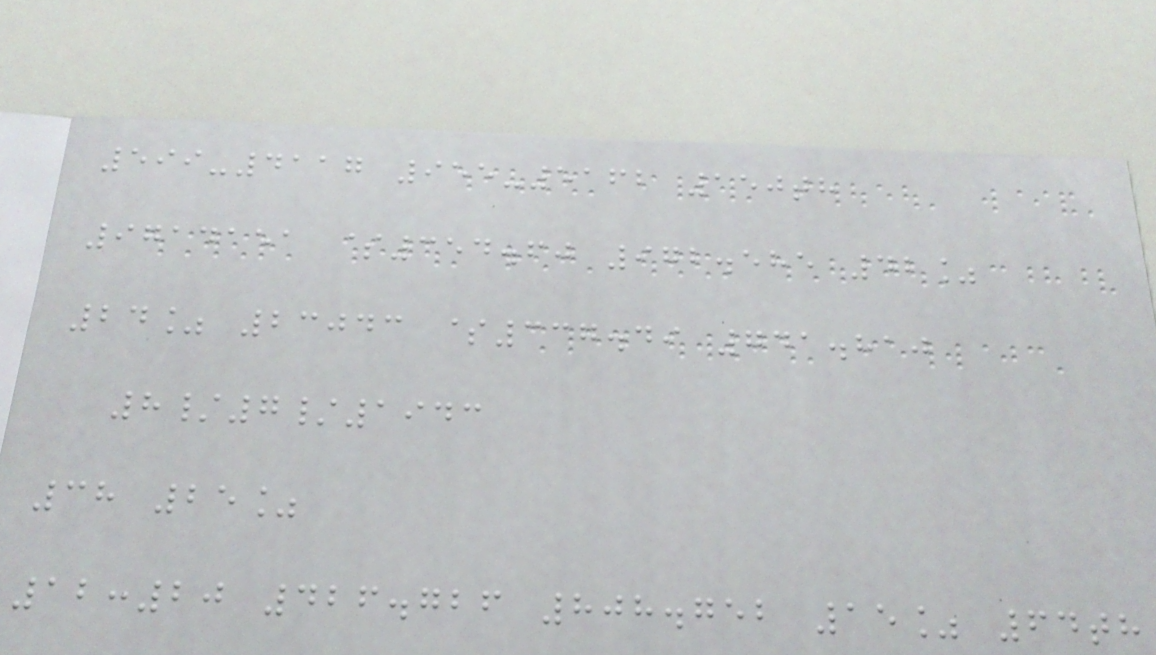599-4117 955-5162 150th
9714151 $354.60 972.585 42%
24% 23043 $337.49 741.810
8/7/1943
38 25%
12:20 426.726 808.752 15% 64th
